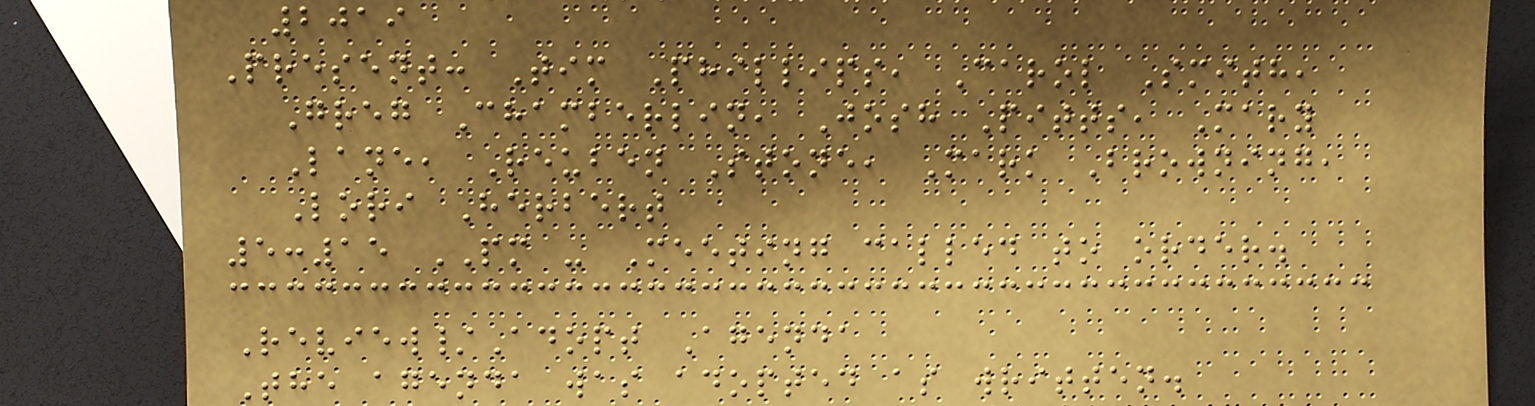2019
Present: Tim Phillips, Carol Smith,
Greg Chamberlin, Josh Pitts, Mary
Lane, Reuben Stone, Mark Browning,
Lori Herbert
5:15 PM - Meeting called to order.
Review/Adopt Agenda
The agenda was adopted as written.
